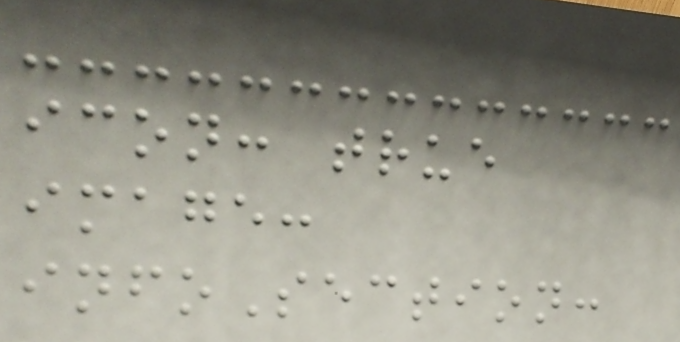icon: true
image:
infoSection:
